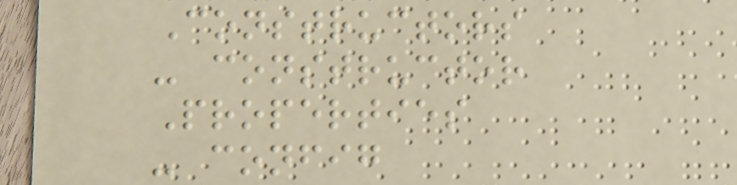Constructors
- constructor
Properties
- config
